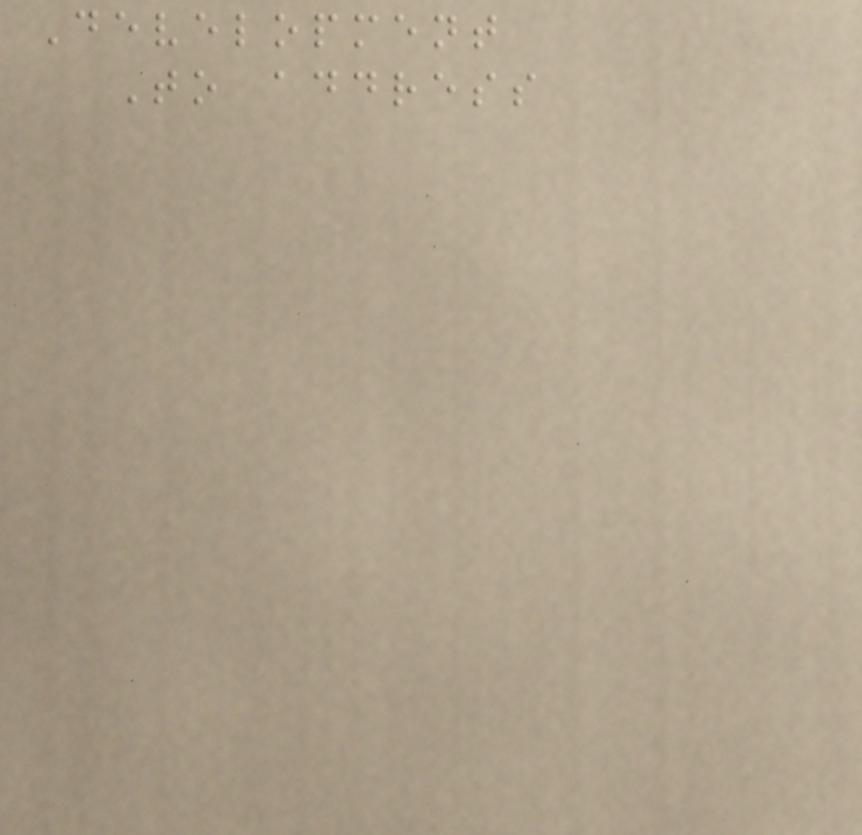Development
To address
